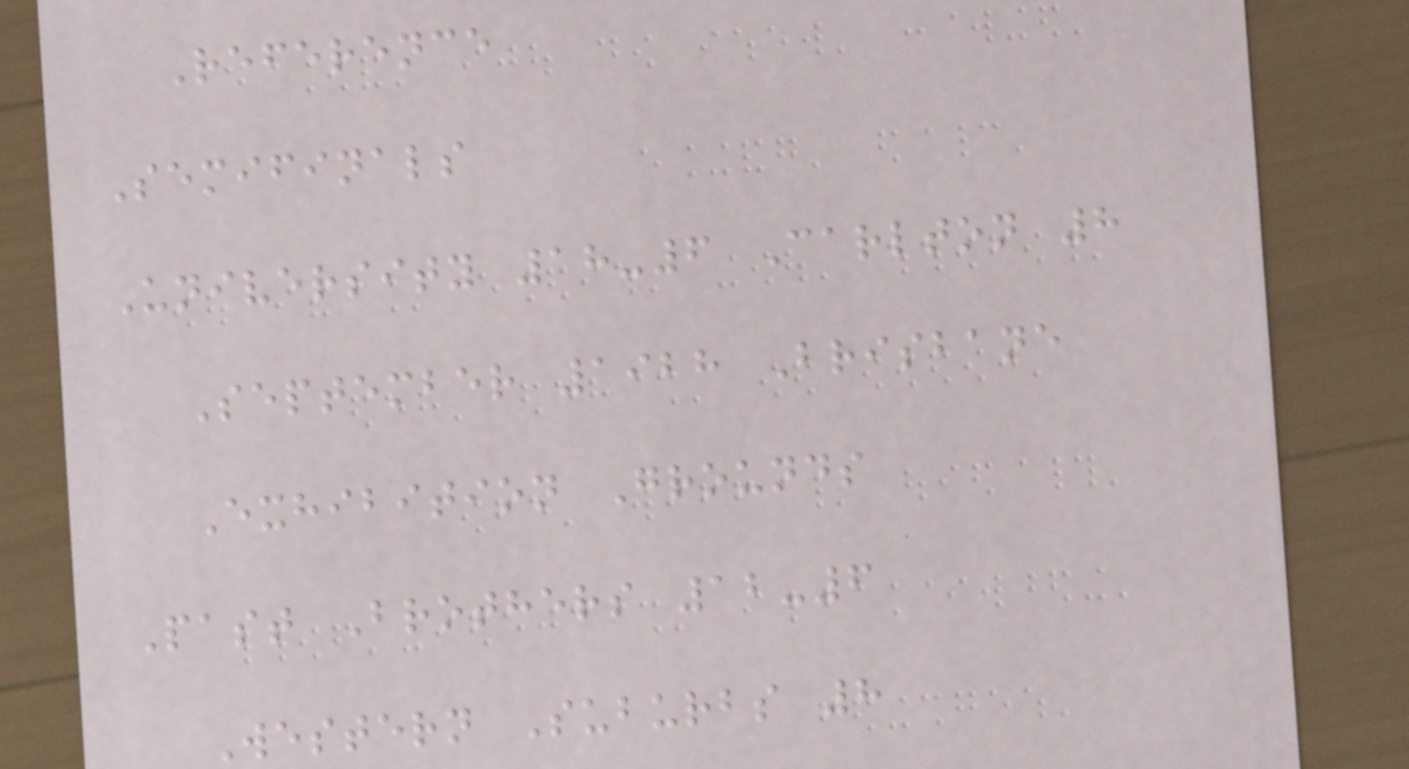Reference
Semifinals
University 18-6 Carlton 8
September 1928 Brisbane
Exhibition Grounds
Past Brothers 12-6
Western Suburbs 8
